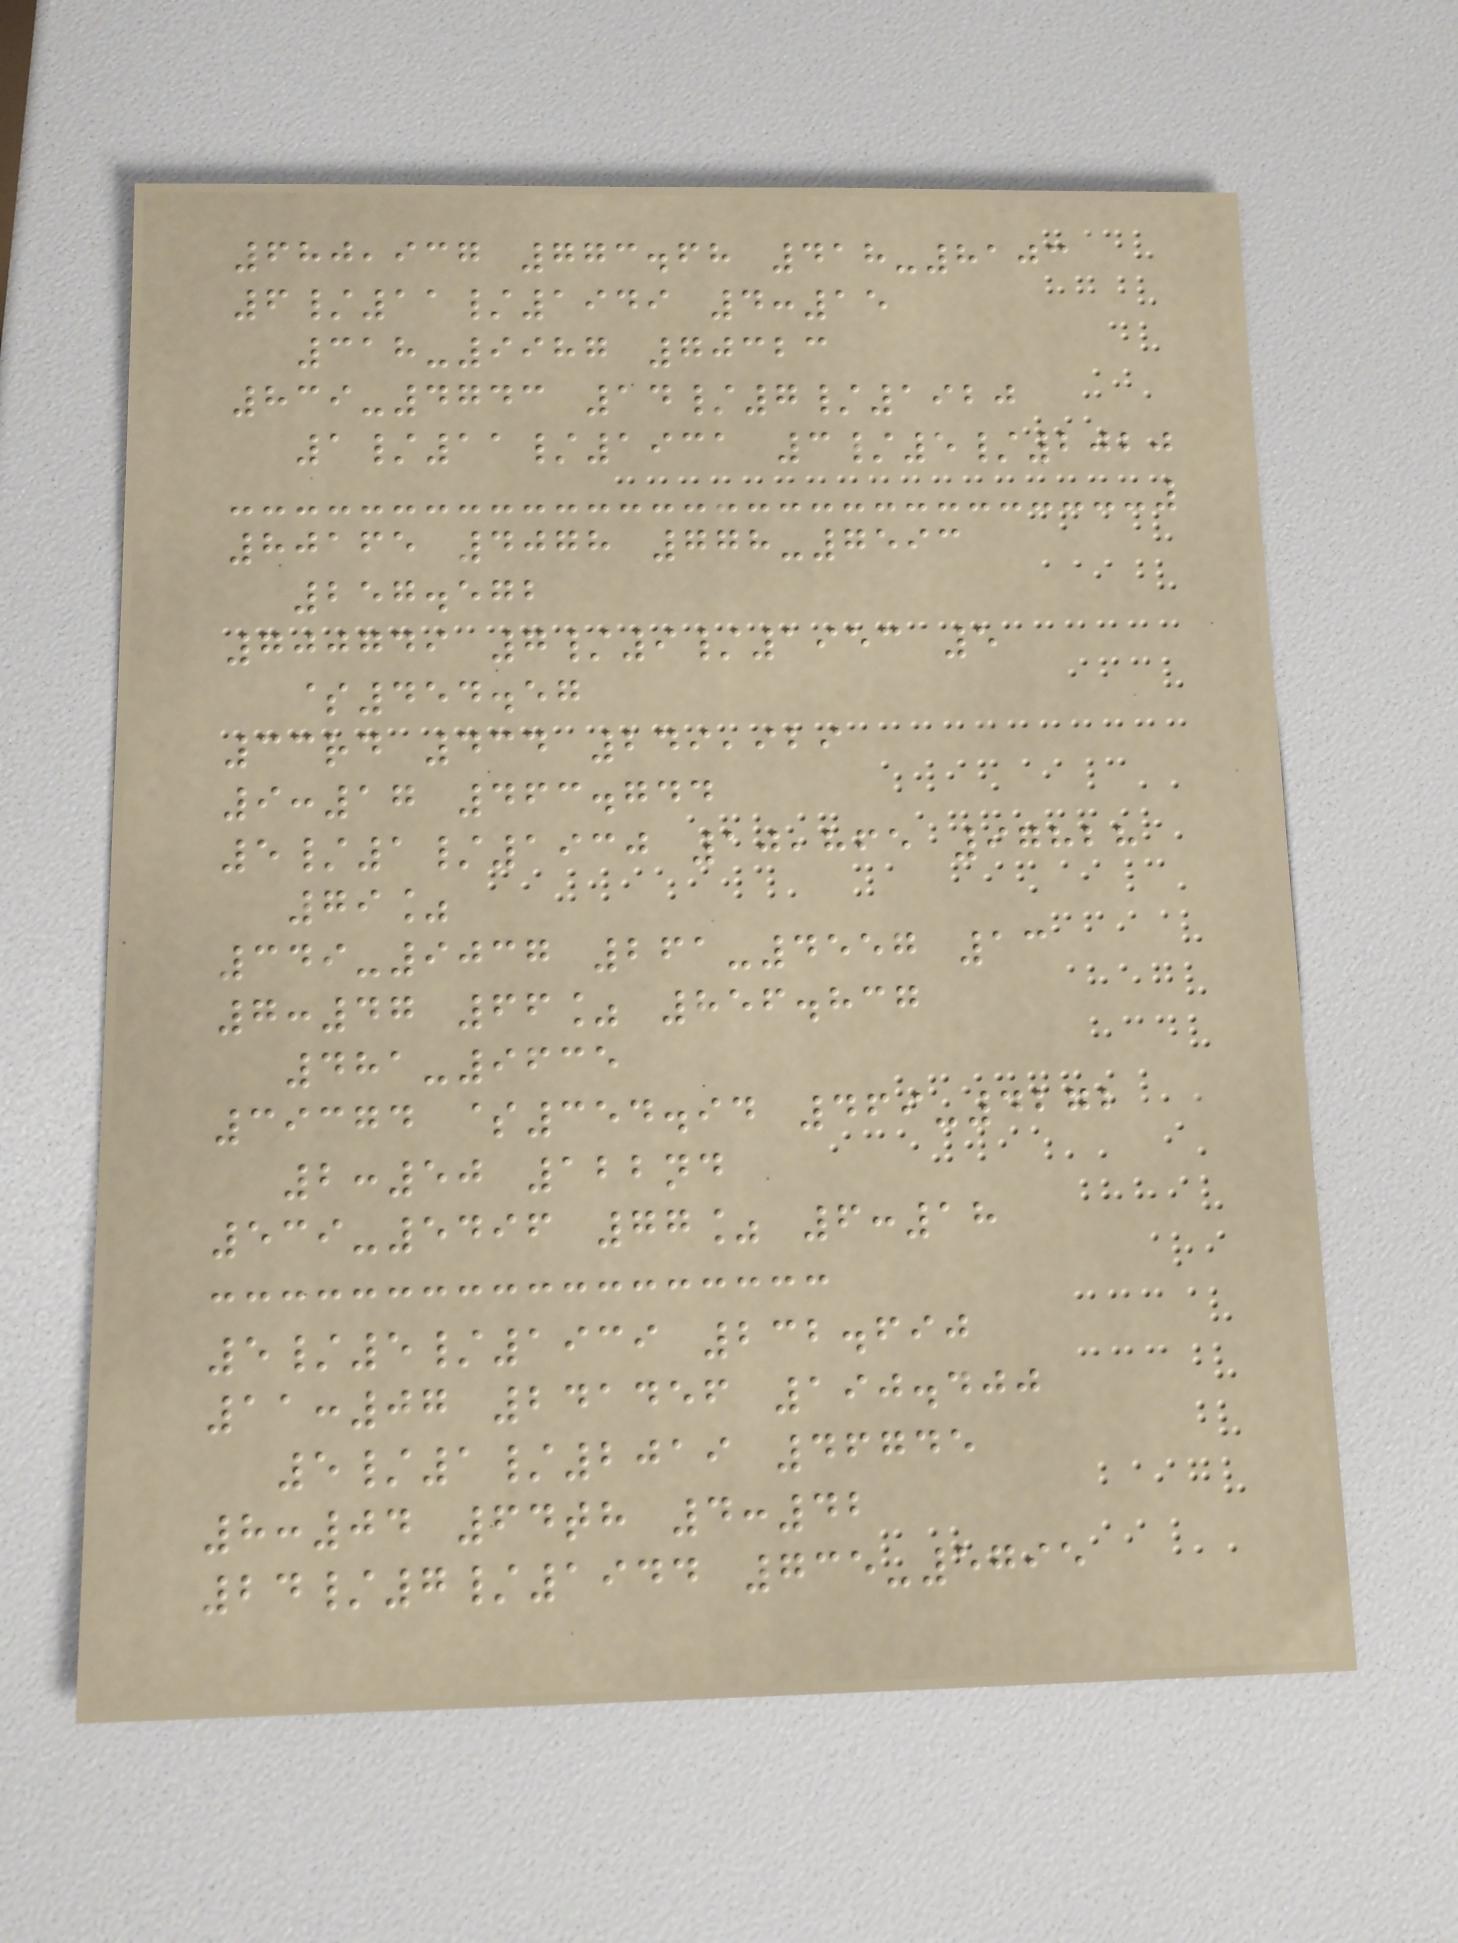680,937 773.68 418-8103
6/11/1949 4:15
318-9987 70323
839-4743 14/7/1920
1/11/1931 3/5/2020
80165 4078 778-7593
257.572
700749 7/9/1953 5
$454.57
33rd 434 249,929
9:17 463.744
5/1/1930 10,865 97828
79%
349-9037 261-4557 13
7:47 66% 856.837
481-9635
39374 $354.94 469-4272
2:50 122nd
539-5496 77% 6:18
5/5/1939 232.690
11:07 241456 190.400
5/1/2019 46745
8:04 64th 4:42
24/7/1944 735-5795
